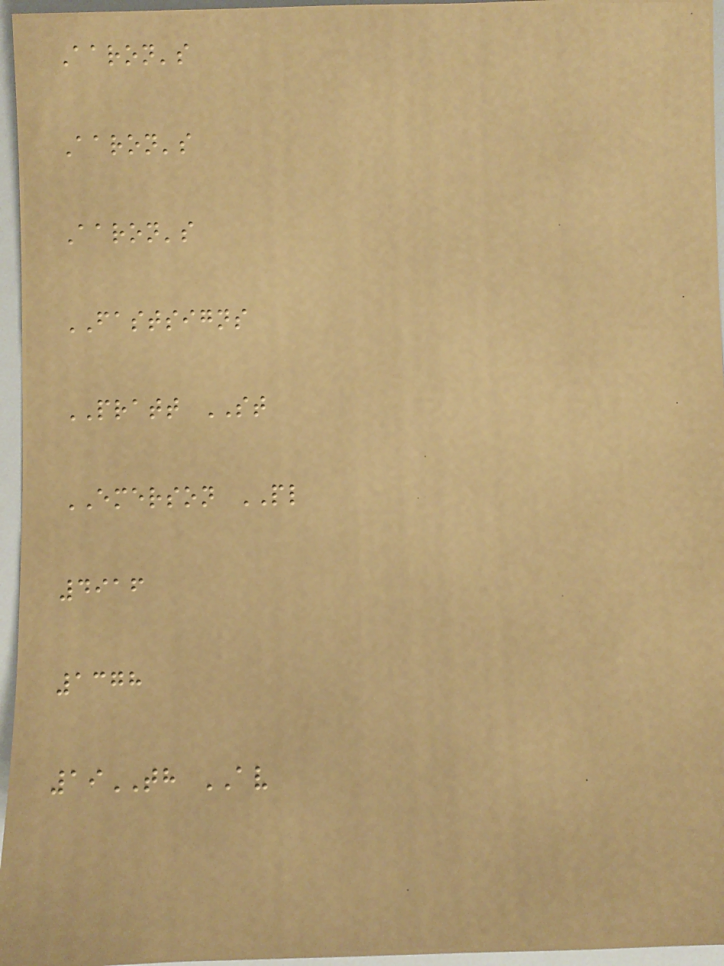Aaron's
Aaron's
Aaron's
FASTSIGNS
PRATT ST
EMERSON PL
4916
1378
19TH AV
